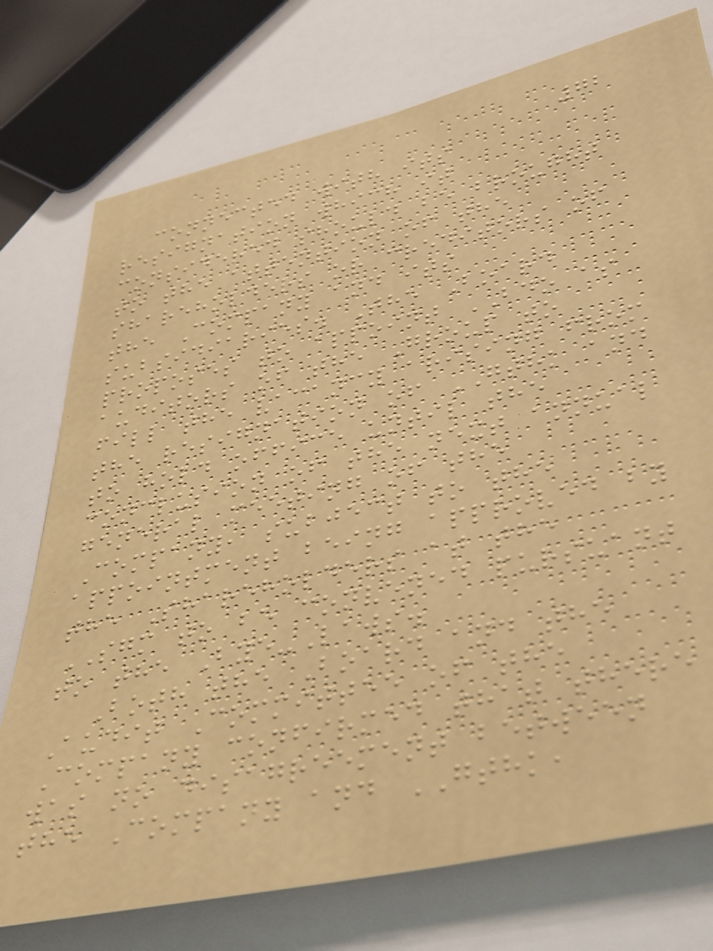72
connected with its
resignation which it
considered should be brought
to the attention of the
shareholders or creditors of
the Company and its
subsidiaries. The Board
proposes to appoint BDO as
auditors of the Group to
fill the vacancy arising from
the resignation of GTHK and
to hold office until the
conclusion of the next annual
general meeting of the
Company, subject to the
appointment being approved by
the Shareholders at the
SGM to be convened pursuant
to the Bye-Laws.
Both the Board and the
Audit Committee of the
Company confirmed that there
was no disagreement between
the Company and GTHK,
